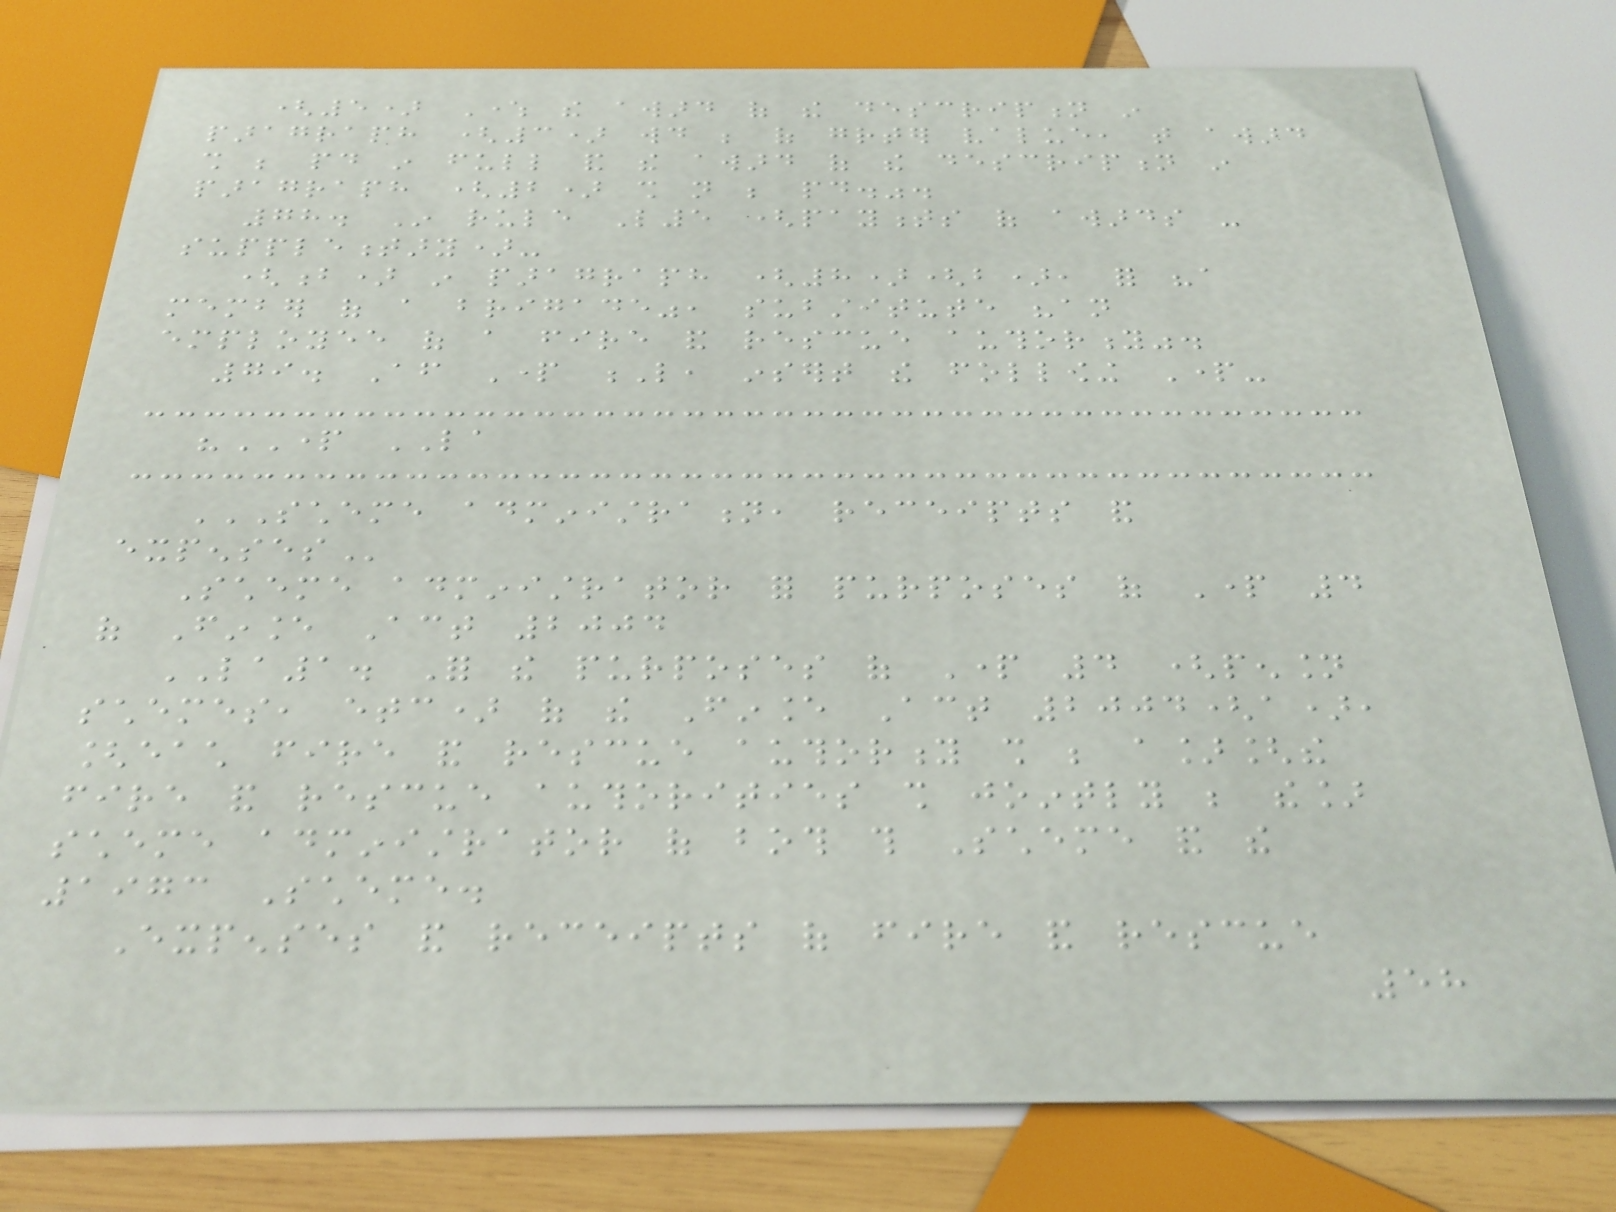(5) Where the award of the description in
paragraph (3) would be of greater value, that award
shall be paid in full and the award of the description in
paragraph (2) shall not be paid.".
78. In rule L5 (payments of awards -
supplementary)-
(b) in paragraph (8)(b), for "a
member of a brigade", substitute "an
employee of a fire and rescue authority".
79. After Part L, insert the following Part-
"PART LA
SCHEME ADMINISTRATION, RECEIPTS AND
EXPENSES
Scheme administrator for purposes of Part 4
of Finance Act 2004
LA1. For the purposes of Part 4 (pension
schemes, etc) of the Finance Act 2004(a),
[each fire and rescue authority shall be a][the
fire and rescue authorities shall jointly be the]
scheme administrator of both this Scheme and the
1973 Scheme.
Expenses and receipts of fire and rescue
58
